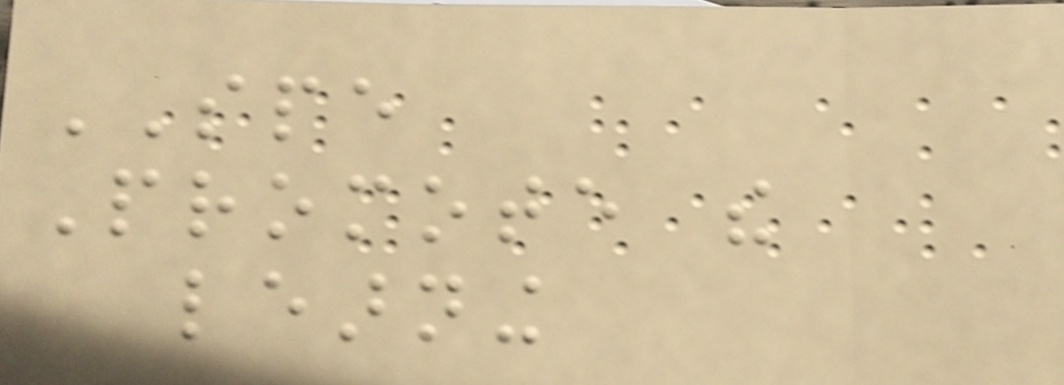SPE
Promote the
learning
